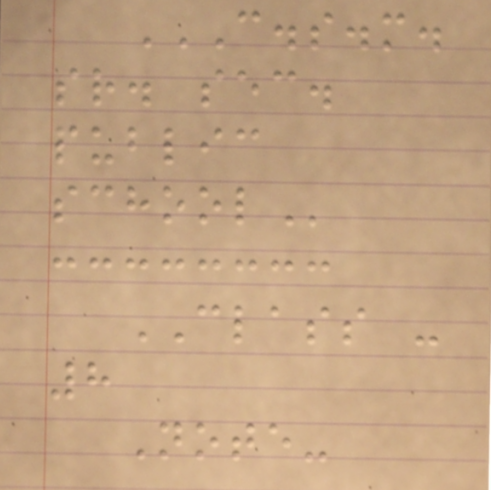C.S.M.
SR. SEC.
PUBLIC
SCHOOL
CLASS -
8
Note-
